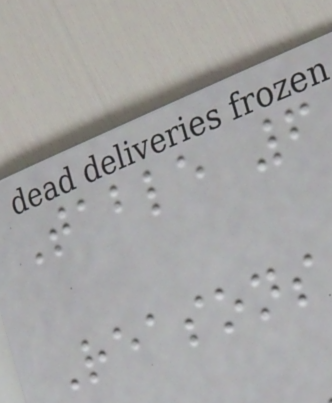Table 6
Reasons
